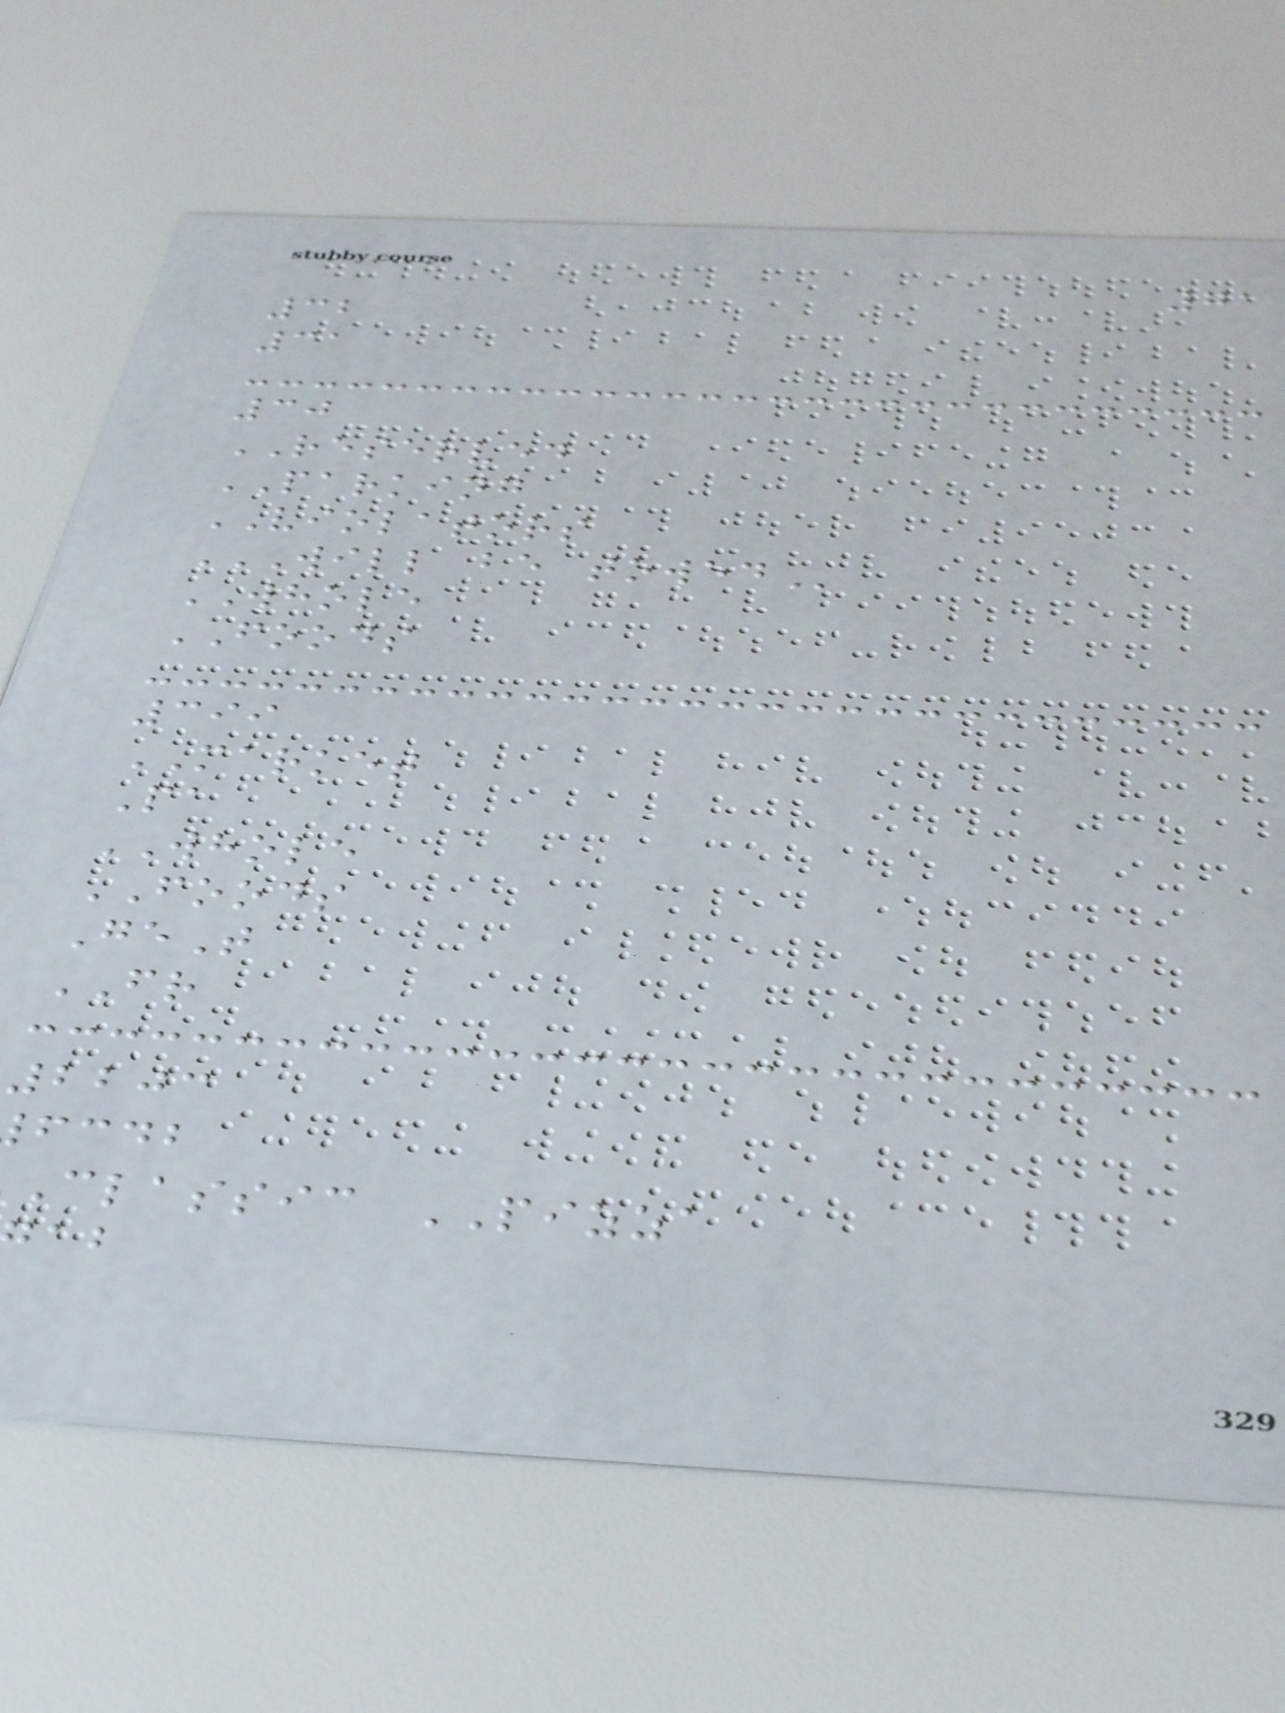71
32
31
30
RESERVED
PARKING
VIOLATORS
WILL BE TOWED
WHOLE
FOODS
399
MARKET
Pa
WHOLE
FOODS
GeT
FR
2203
fcdb
classic PIZZA
